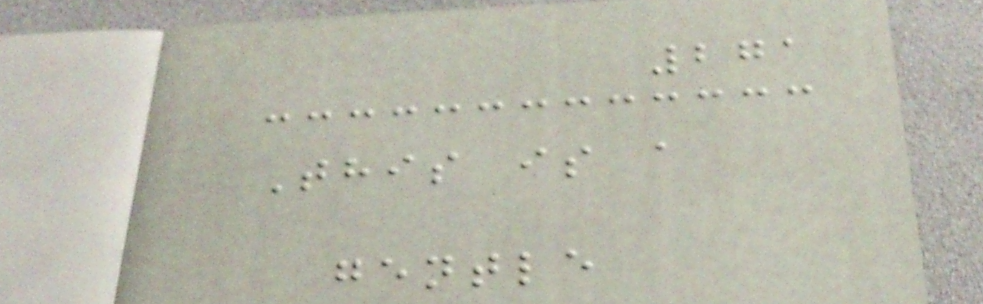271
This is a
gentle
